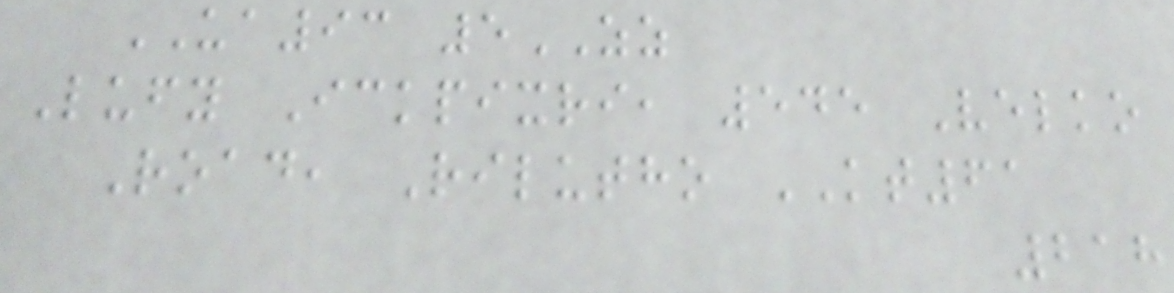UA93 5ZZ
Lufy Ickpixri, 545 Velko
Road, Rilutho KT61
218
